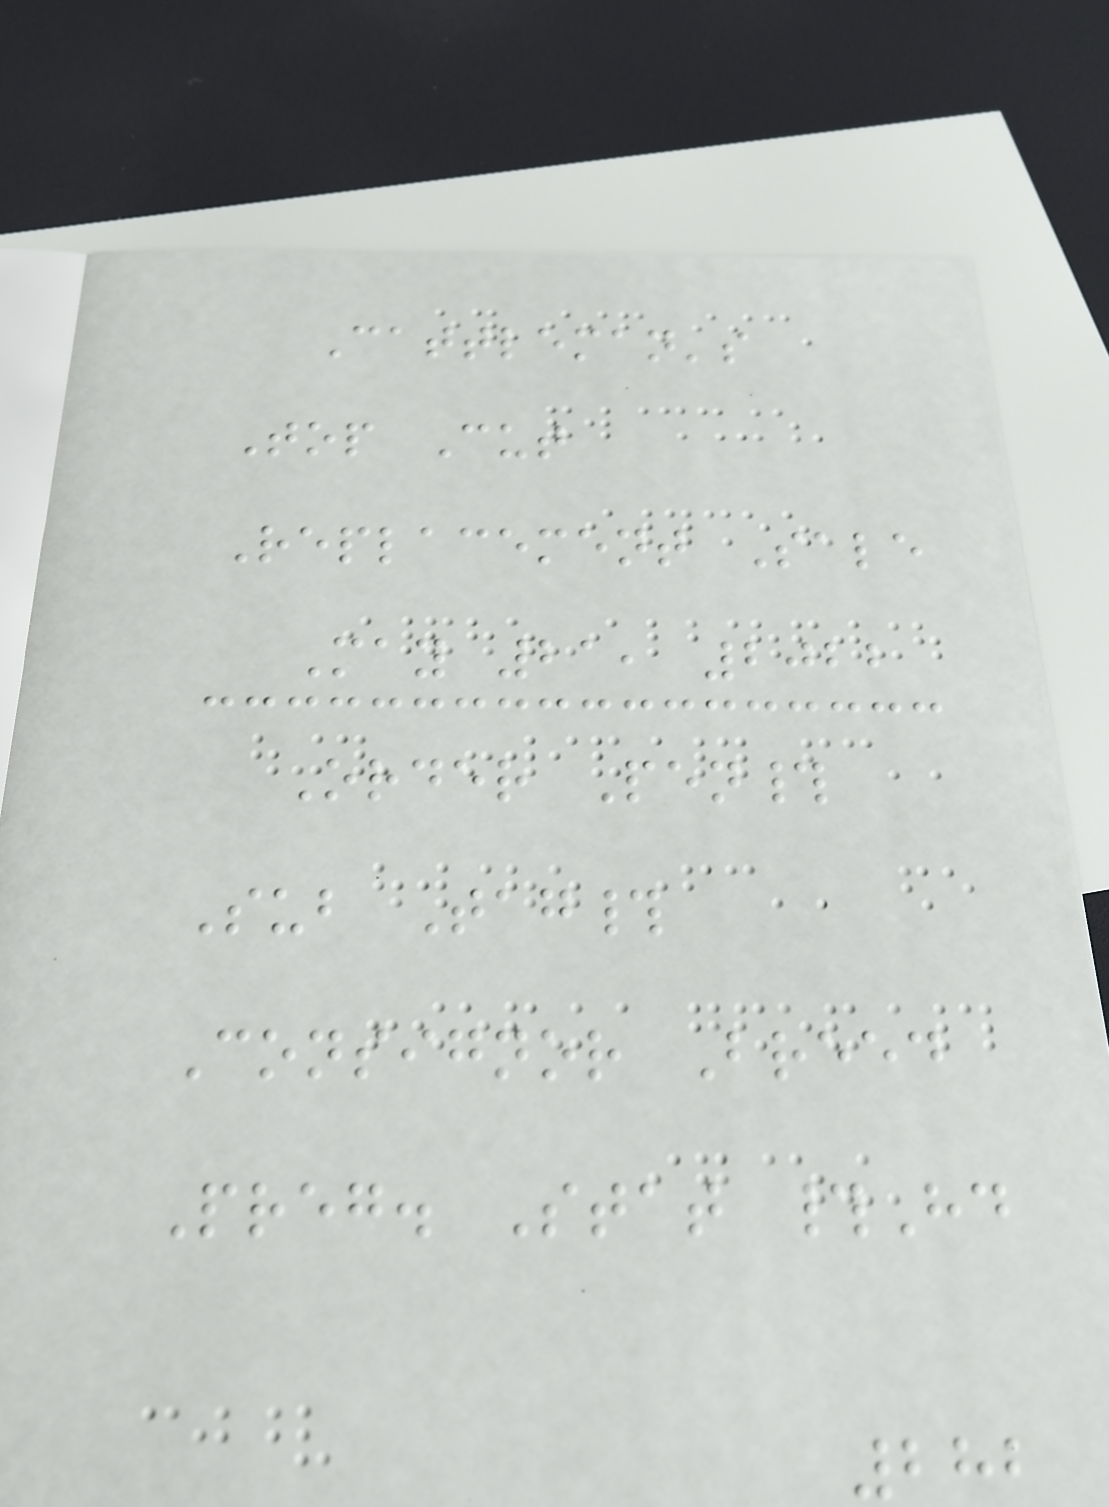Cattleman's
Top Cut
Replacement Sale
May 21, 2022
Order Pen#
Sub Tag#
Consignor Breed
Preg. Stat #Hd
282
